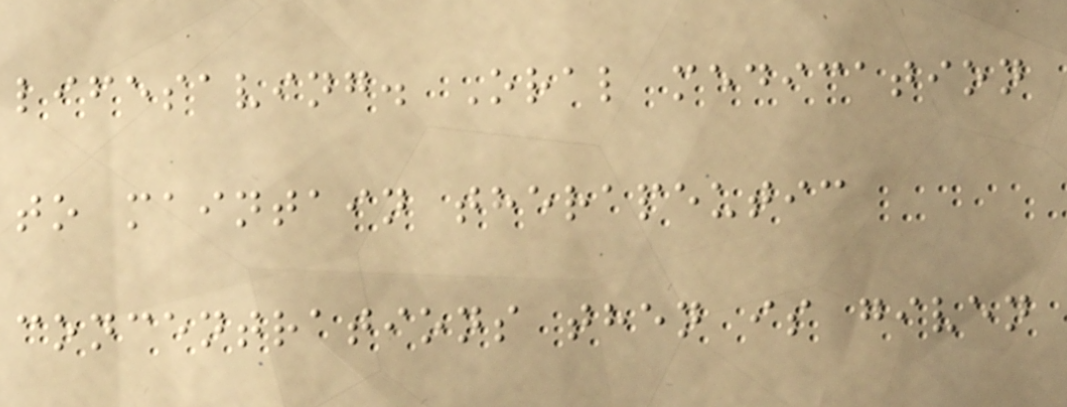lifesaving. Oral medication
to maintain therapeutic
concentrations then is given
